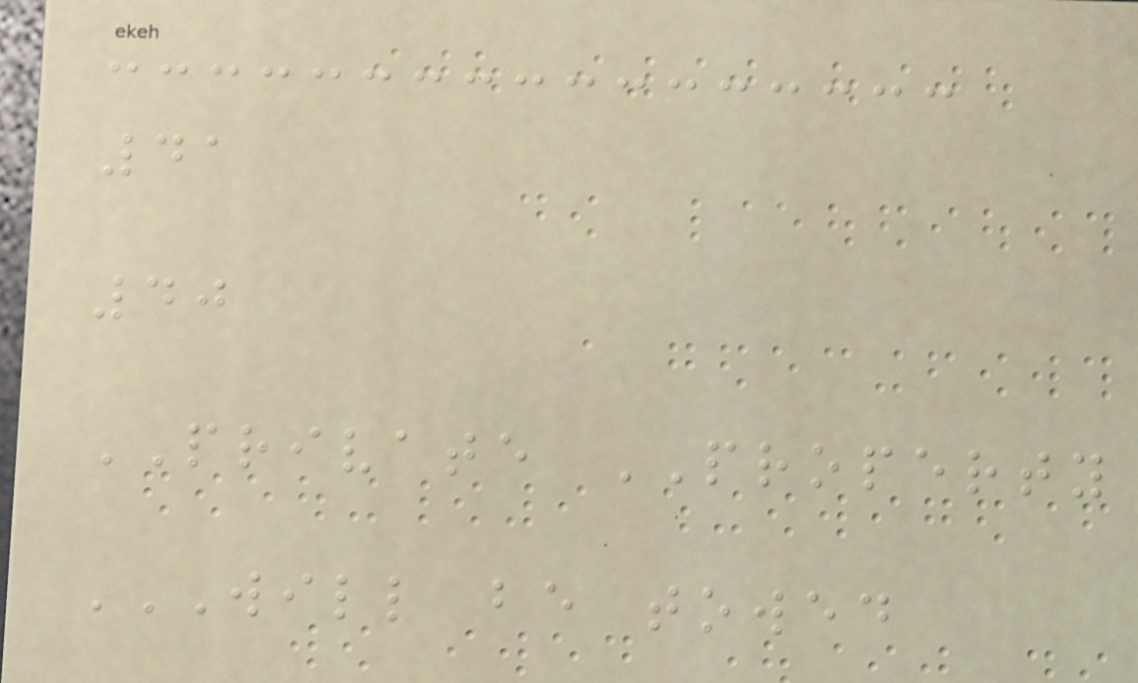41
40
PRIVATE PROPERTY
WILL BE TOWED
